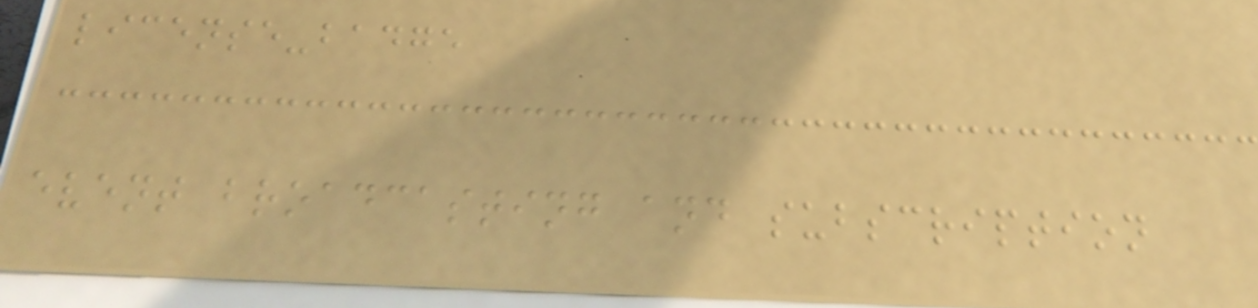license-badge
event broadcasting and subscription
